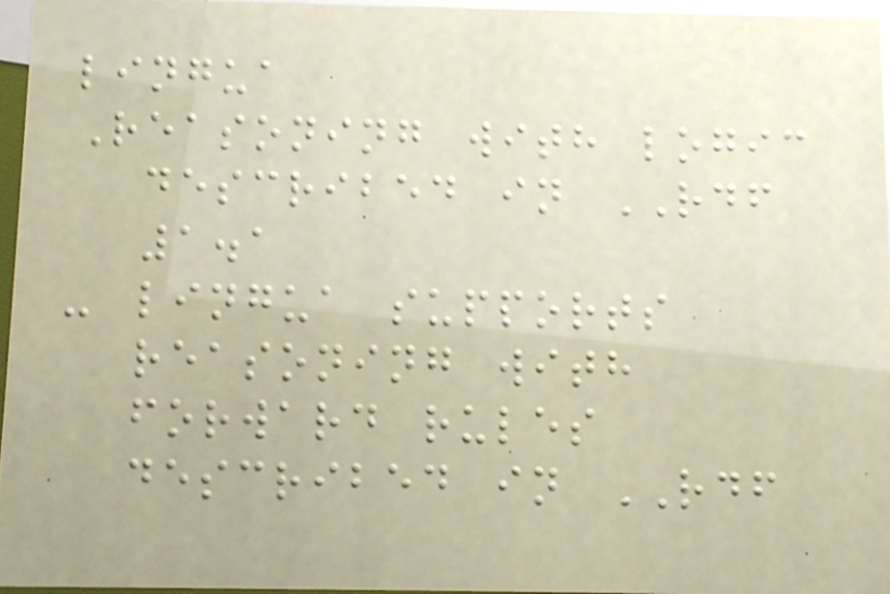lingua
Reasoning with logic
described in RDF
1.1
- lingua supports
reasoning with
forward rules
described in RDF
